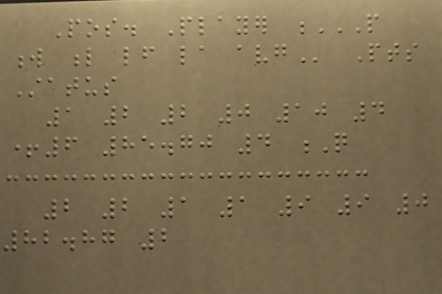Pos. Player P
W L LF LA AVG Pts
Status
1 2 2 0 10 4
+6 85.70 4 Q
2 2 1 1 9 9 0
82.87 2
